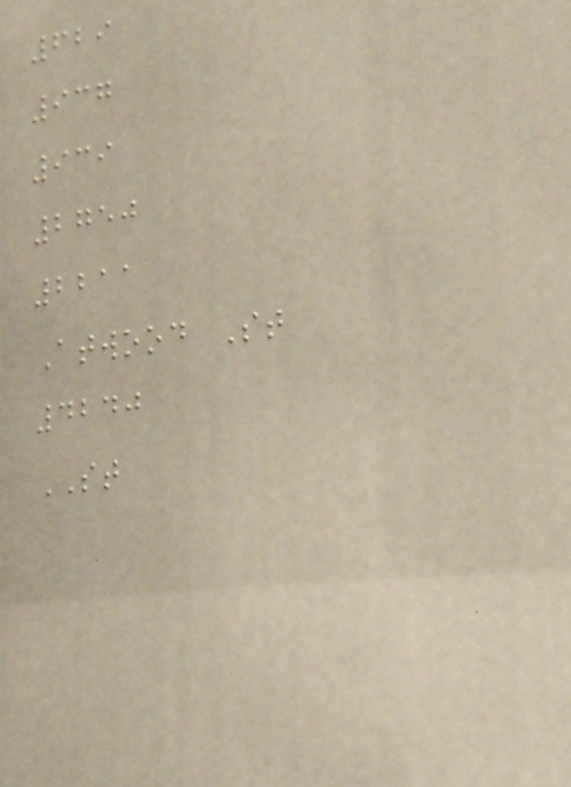629
937
939
2750
2211
Atwood St
4240
ST
